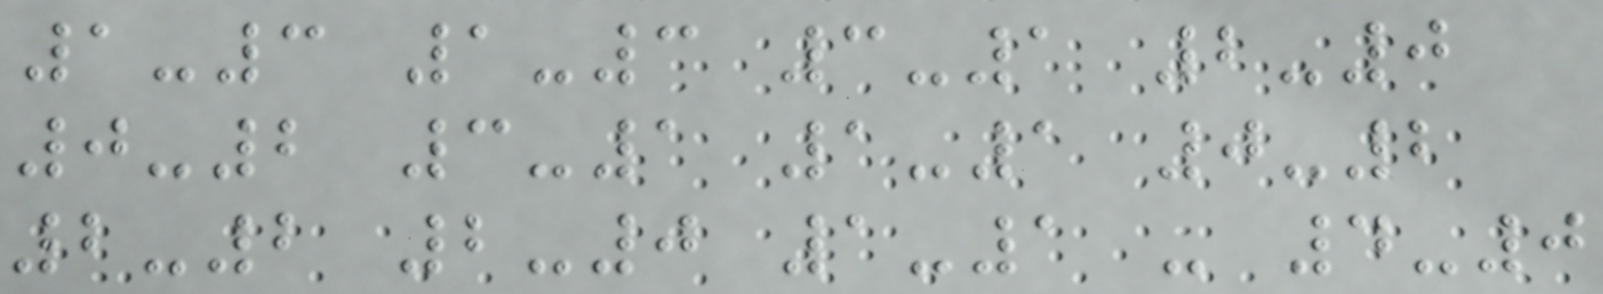1-3 1-3 3-1 2-0
0-2 3-1 1-1 0-2
2-2 2-0 1-1 - 4-0
